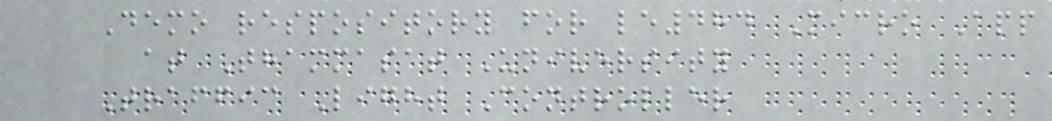Demo respository for le484 Micro App
at Thammasat University
Traffic Light Controller
